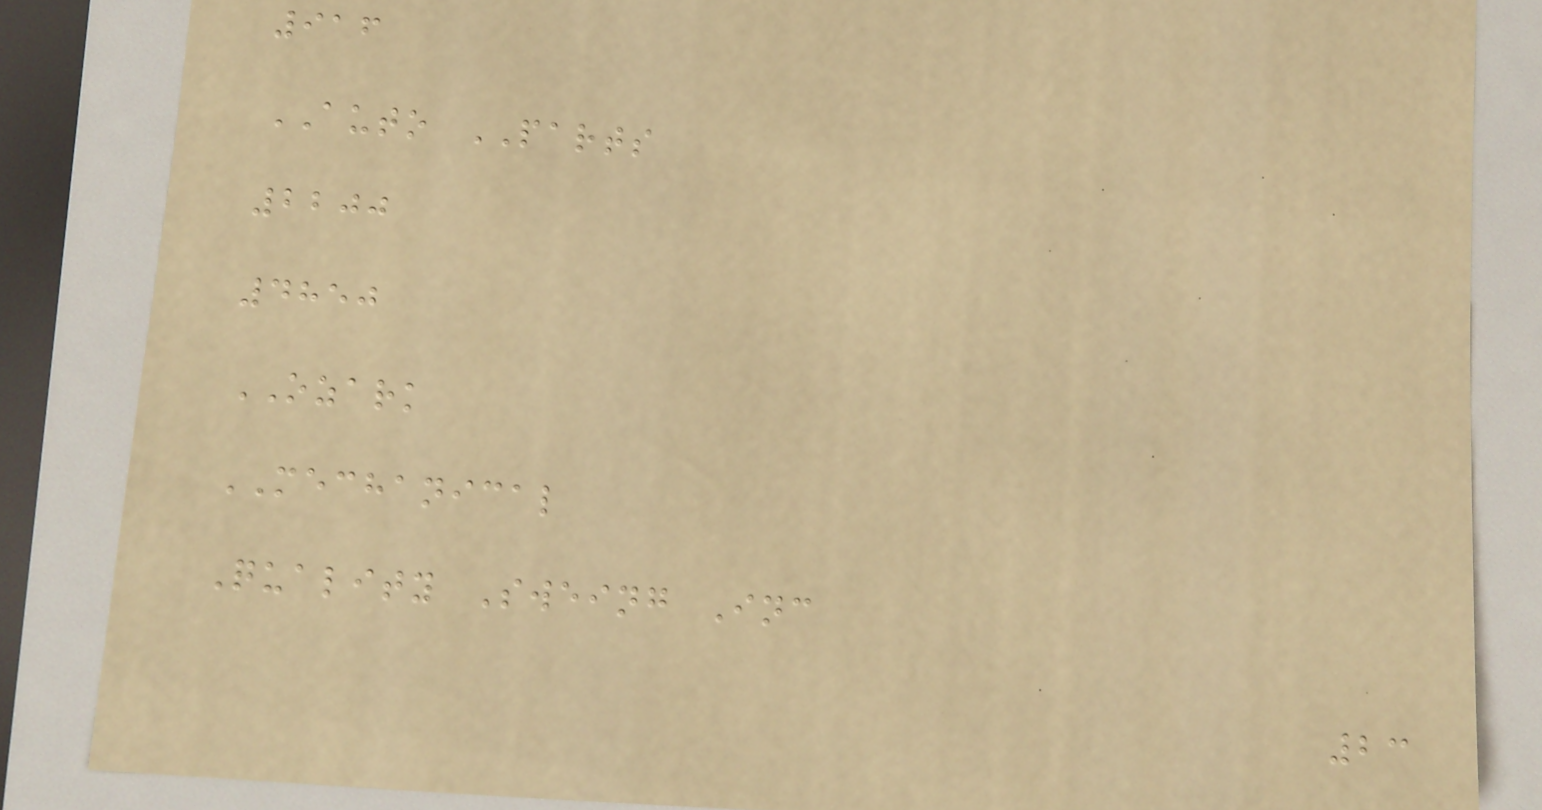916
AUTO PARTS
2200
4850
OZARK
MECHANICAL
Quality Sweing Inc
23
